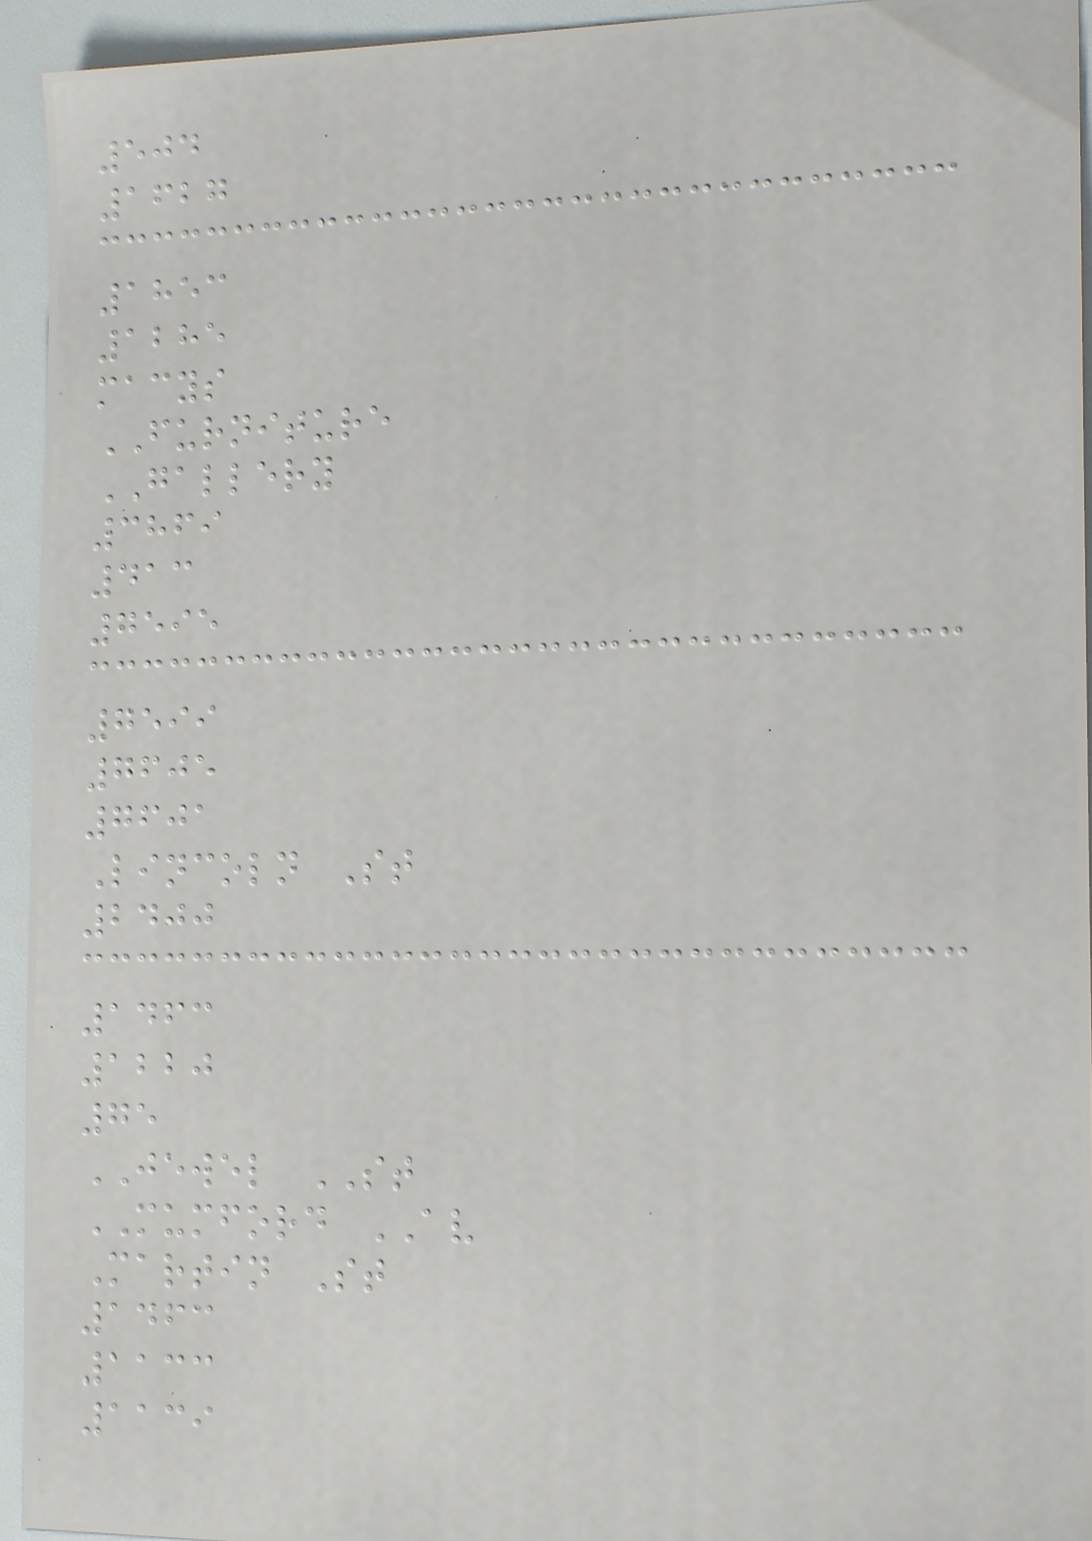504
1627
1853
1285
macys
FURNITURE
GALLERY
3869
413
7595
7599
7605
7601
Lincoln St
2400
1463
1220
75
JEWEL ST
MUMFORD AV
Martin St
1463
1133
1139
